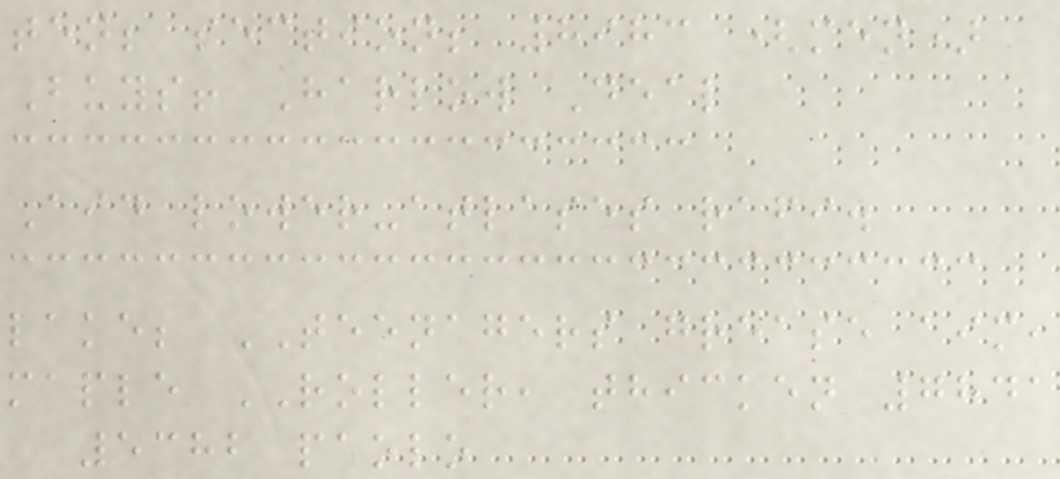ten; section; 8983 (men)
Buys! Harlow Deal
Aid lower-atlases rafi.
lake; TEENAGERS grease aim,
maple ROLLER, thicken 7841
5382 paolo
